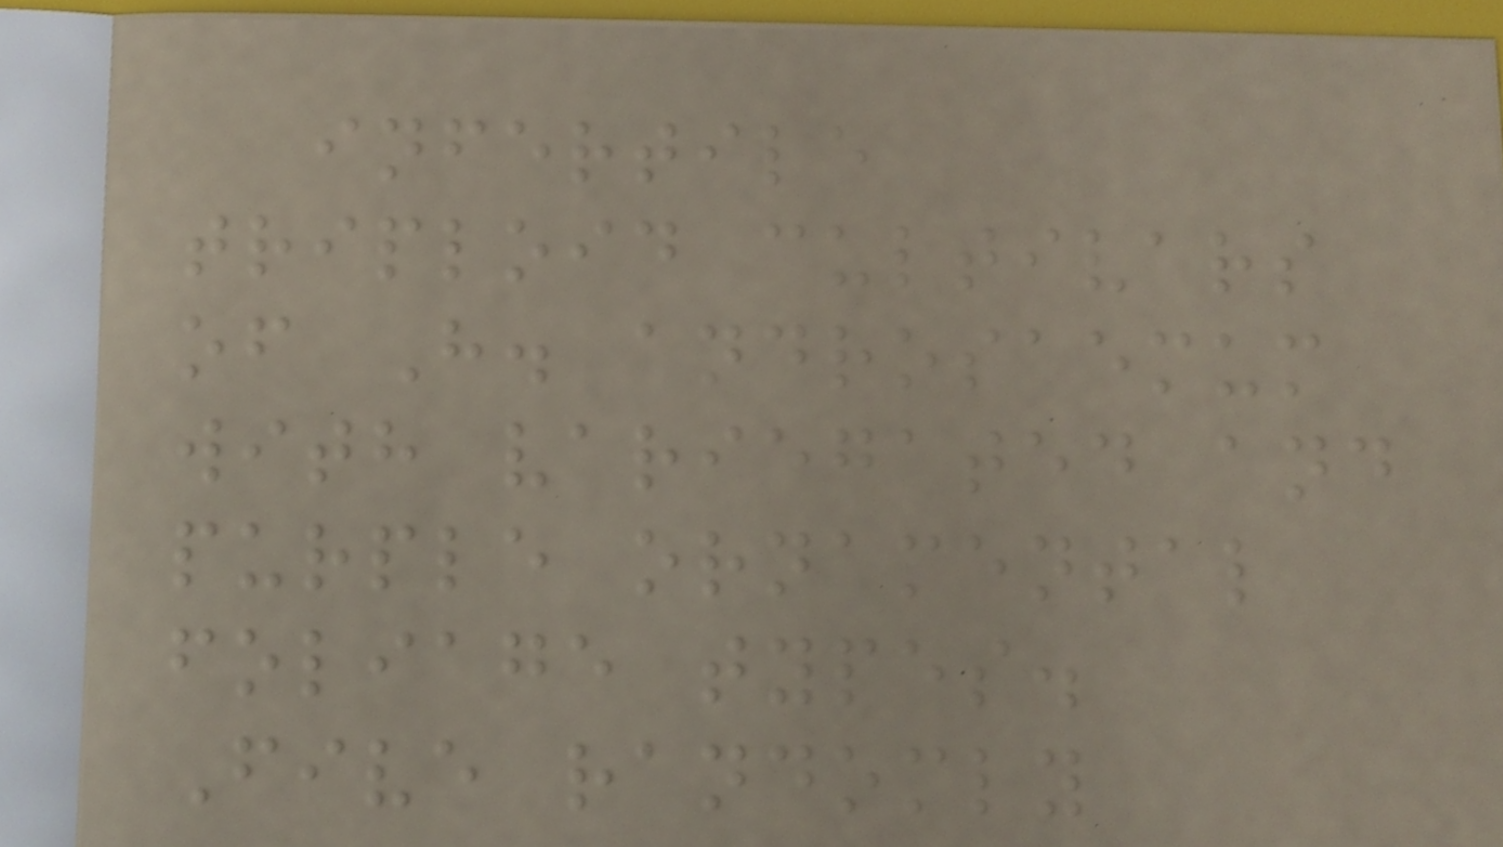infertile
triploid cultivars
of H. androsaemum
with variegated and
purple ornamental
foliage types.
Five randomly
